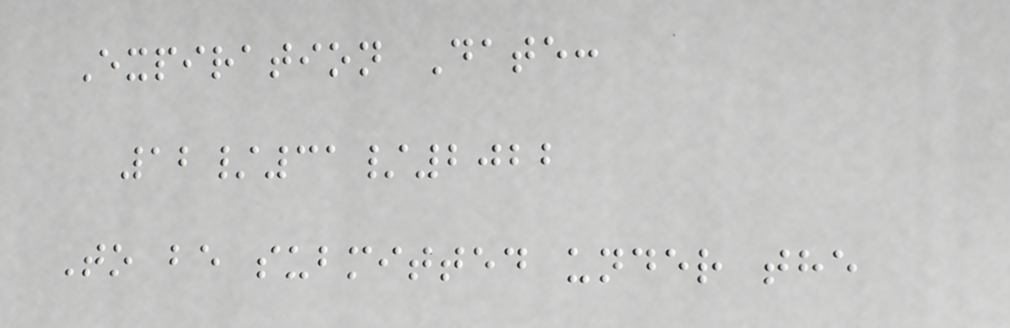Expiration Date:
12/31/2022
To be submitted under the
